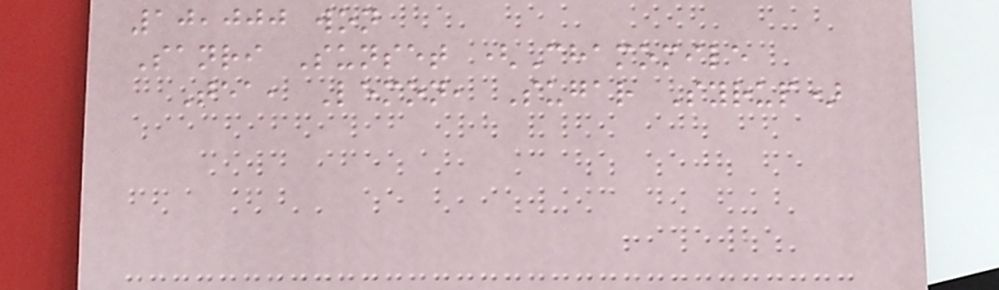10,000 won
Sanri Sunset (Chamomile
Tea, Lemon, Sugar Syrup)
